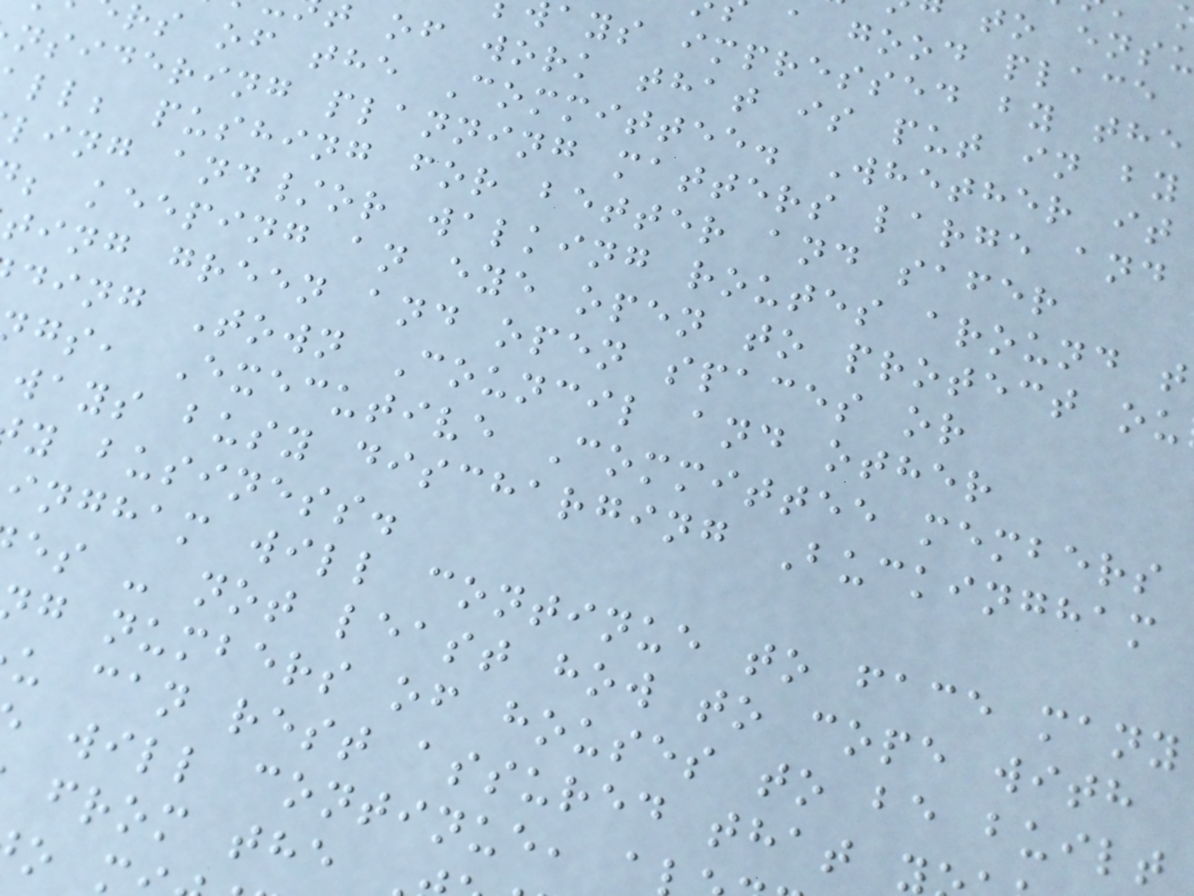a good place
ays impressed by the
of work that is put in by
rs of the Committee. Whether it
nsidering planning matters large and
ll; pushing for better and safer
ling and/or walking routes around t
; keeping an eye open to protect ou
ting green and open spaces or
ding Town Council and other
gs, Executive Committee members
ways busy discharging Buckingham
y business.
ingham will continue to face many
es - not least how to cope with
g numbers of houses to be built
u can rest assured that y
will continue, a
